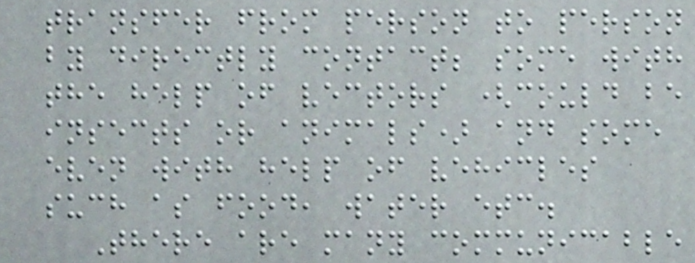transfer from person to person
by directly contact; some with
the help of vectors (could be
insects or animals) and some
even with help of vehicles
such as food, water etc.
There are many communicable
